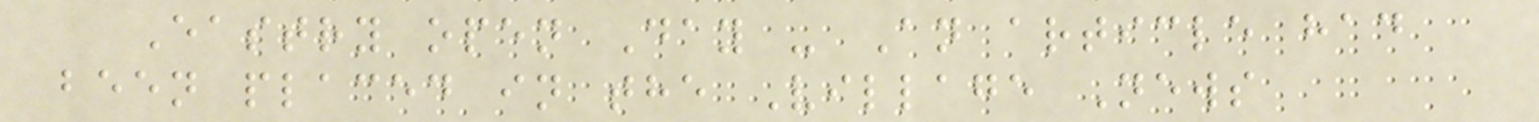Eastry open Day - An article had
been placed in the Village News
